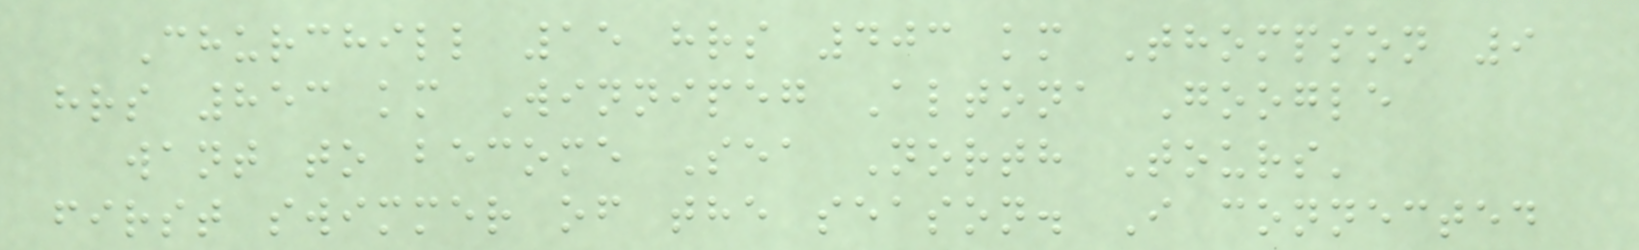Churchill 15 hrs 403 km Thompson 9
hrs 853 km Winnipeg Altona Google
want to become Sea North Tours'
first swimmer of the season. I connected
